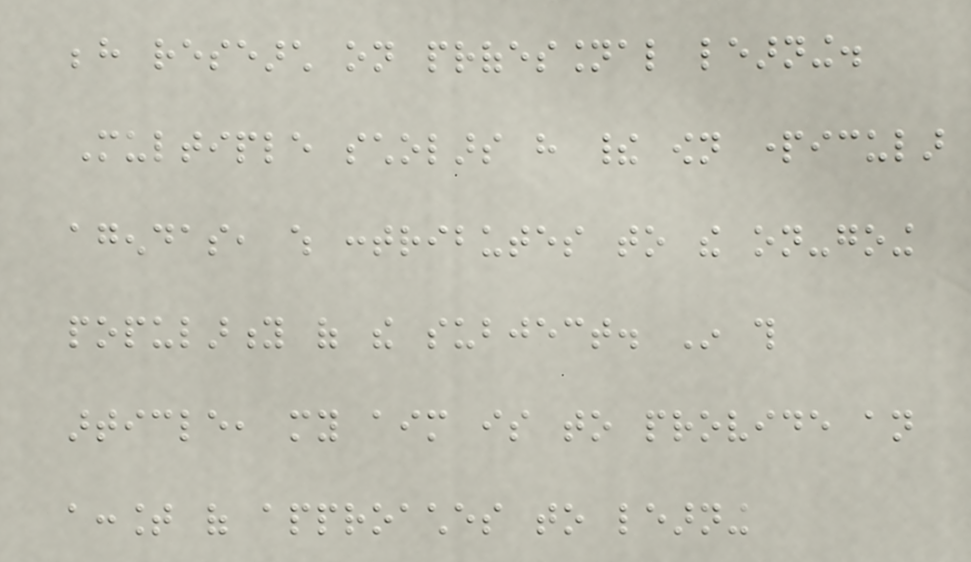behind research on professional learning.
Multiple scholars have their own particular
agendas, which contributes to the on-going
popularity of the subject. In this
article, my aim is to provide an
account of approaches to learning
